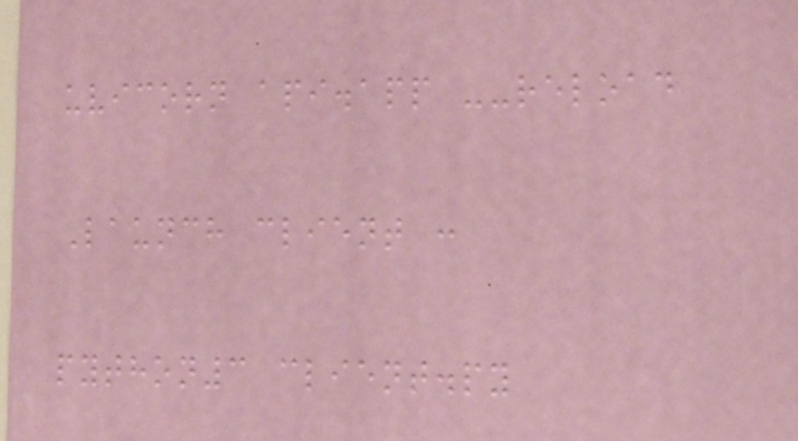uvicorn api.app --reload
Launch client :
python3 client.py
